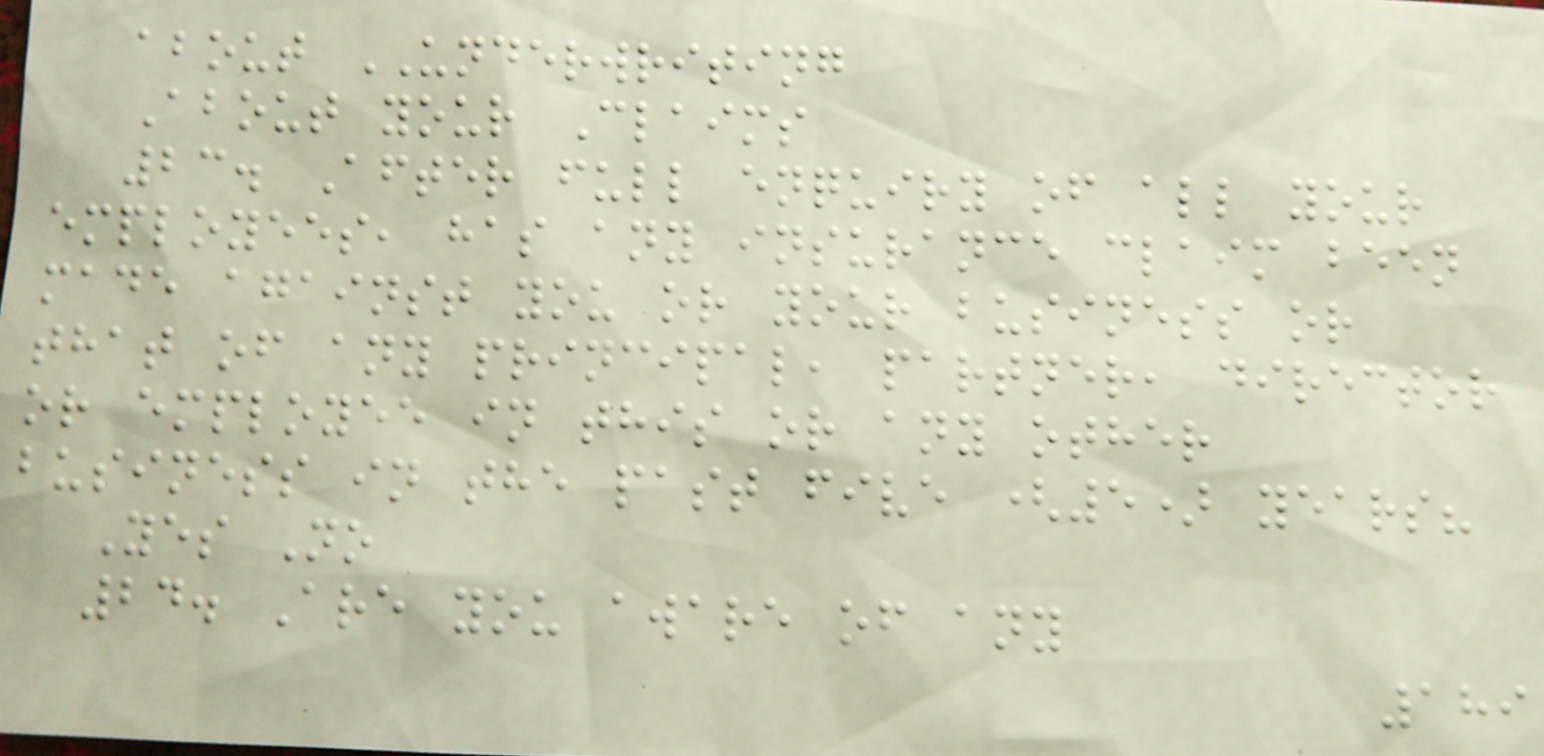about UNDERWRITING
About your Claims
23. After full enquiry of all your
employees, has any insurance claim been
made against you or your business or
that of any principal, partner, director
or employee in this or any other
business in the past five (5) years?
Yes No
24. Are you aware of any
189
